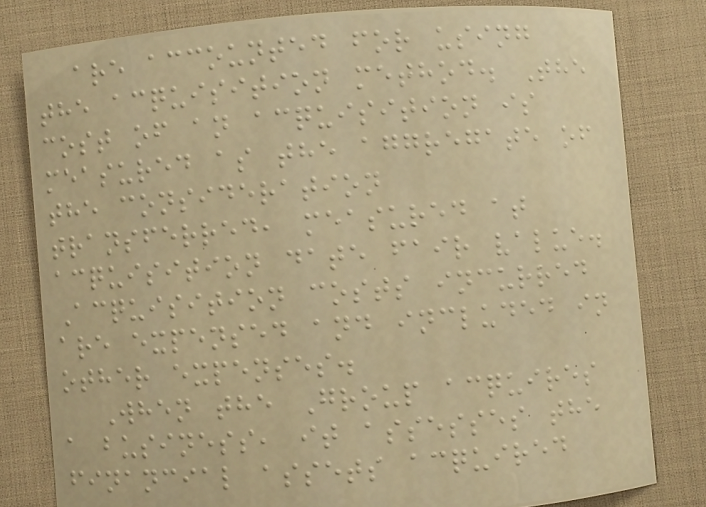are accounted for using
the acquisition method. The
cost of an acquisition is
measured as the aggregate of
the consideration
transferred, measured at
acquisition date fair value.
Acquisition costs incurred
are expensed and included in
other expenses.
When the Group acquires
a business, it assesses the
financial assets acquired
